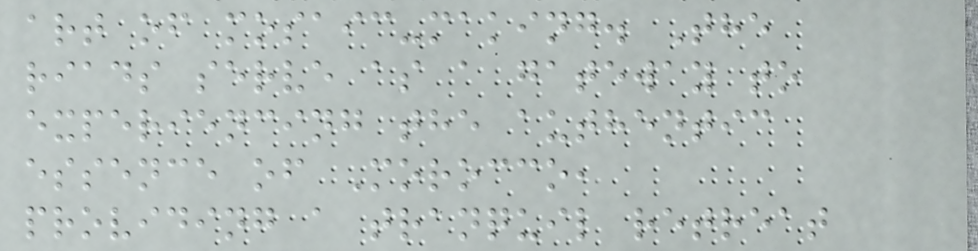art of mosaic-making. The
riads serve as a gateway to
experiencing the authentic
essence of Morocco,
providing a tranquil retreat
